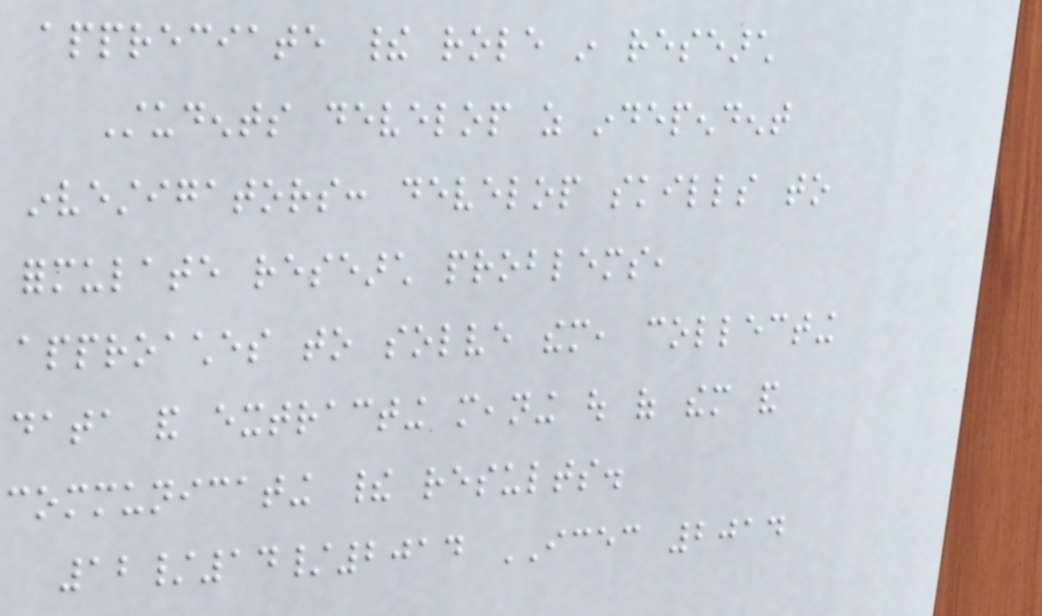appreciate their role in research
Students develop as independent
investigators: develop skills to
formulate research problems,
approaches to solve them, collecting
data and extracting meaning out of them and
communicating their results.
12/14/2014 ICEC 2014
